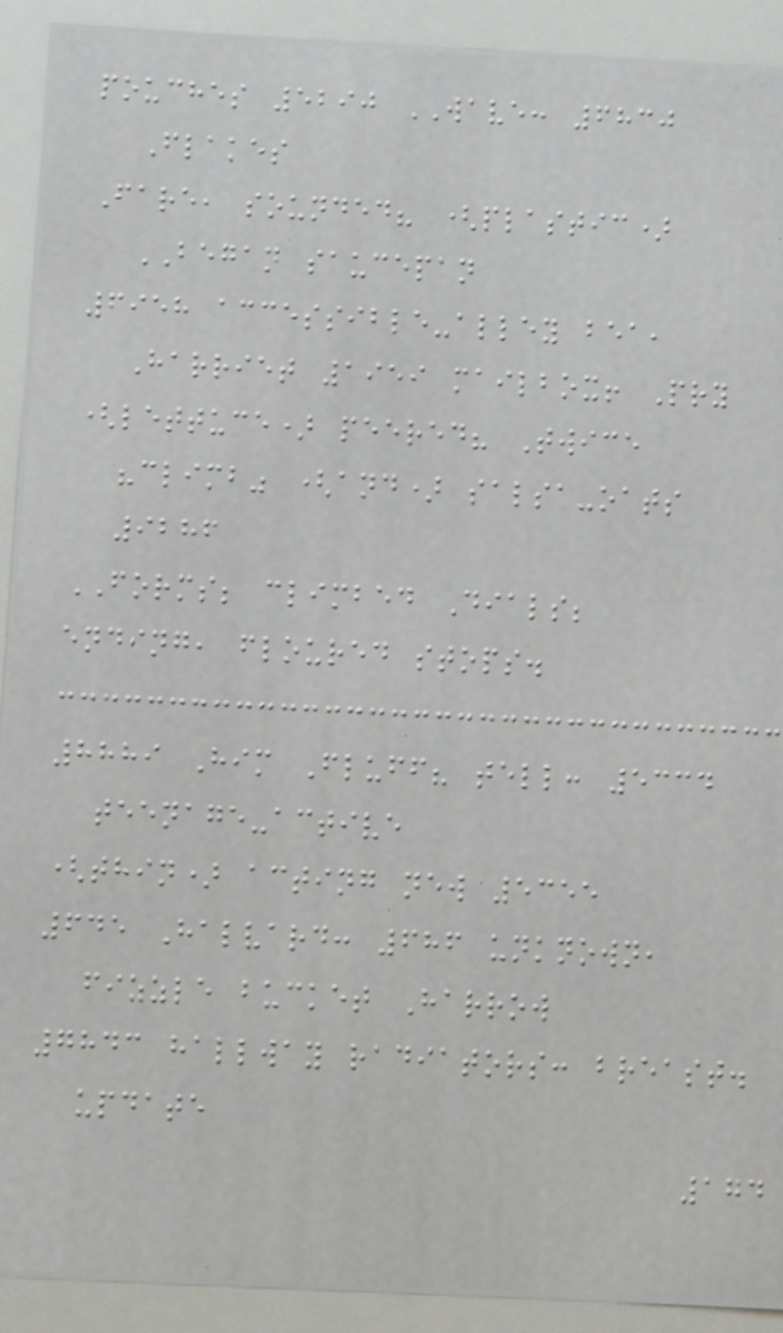pouches 5290 WAVE: 6830
Flakes
Fare, sounded? (plastic)
BEGAN saucepan
6958 accessible-alley bea,
Harriet 1959 mailbox! Pry
(lettuce) peered? Twice
"climb" (and) salsa-oats
9286
FORMS; climbed Dials;
ending, floured stops.
8889 Him Fluff? tell: 5334
teenage-active
(thin) acting new 5355
645 Halvard: 686 unknown,
fizzle bucket Harrow
7843 hallway radiators: breast.
update
174
